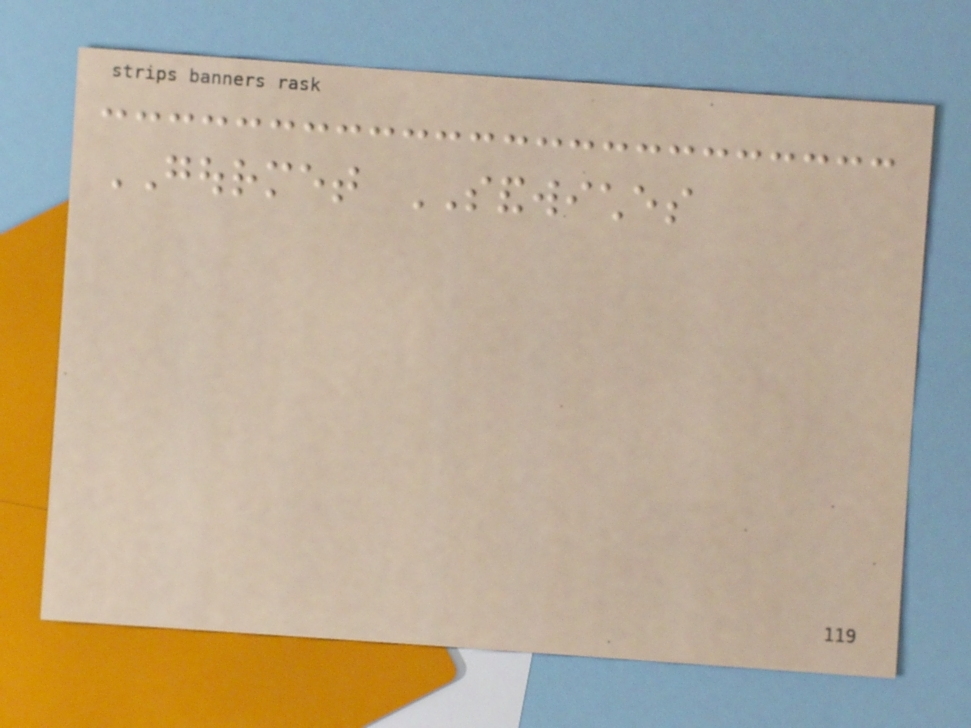GOURMET SANDWICHES
